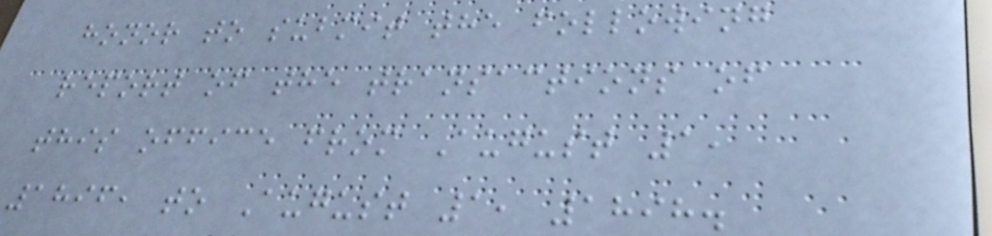honor to submit the following
report of the transactions of
this office from August 1,
1896, to August 1, 1898.
